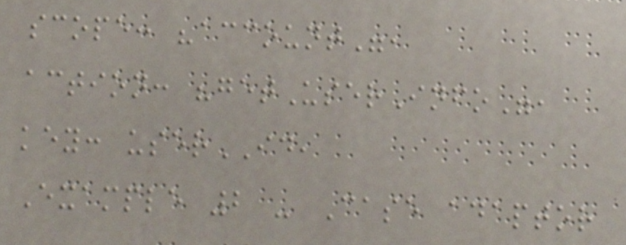scope: "account",
action: "getUserInfo",
key: userID,
Example 2 - Case adaptor
